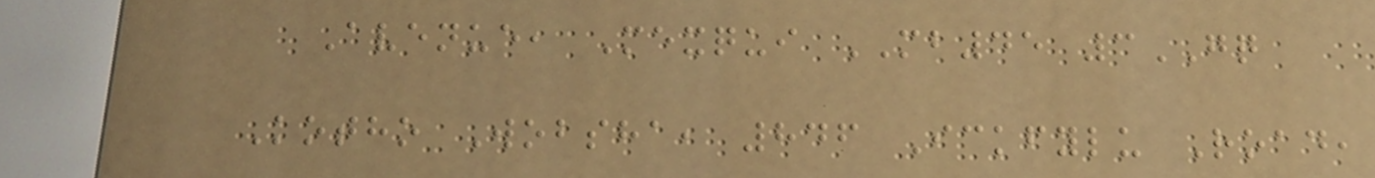Avenue, Mexqui MB45 3GQ
Kotho Wobsha, 846 Ickfylu Road,
